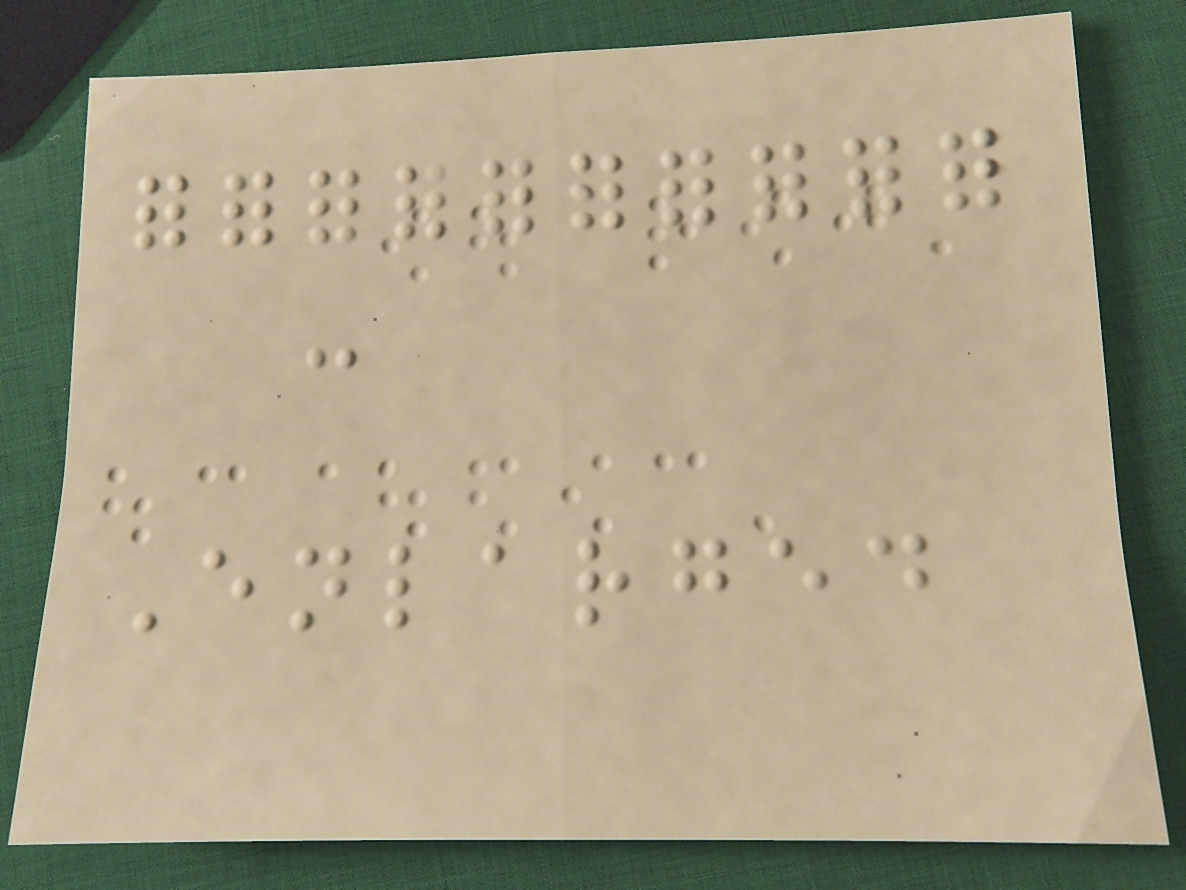-
Enlarged
